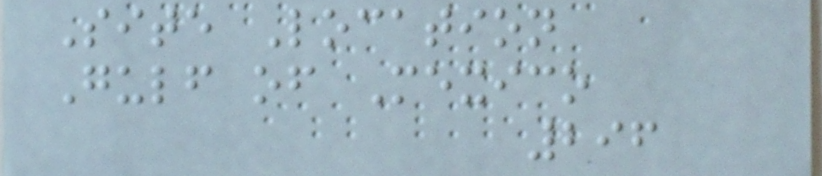Site Location
Gulf of Mexico
296
